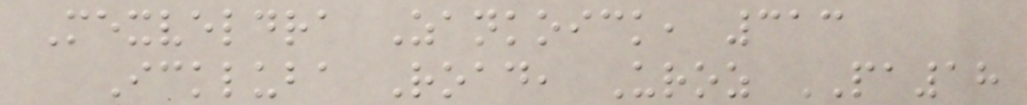Mexveldra Zankoick, 313
Ickluba Road, Uroz PA18
